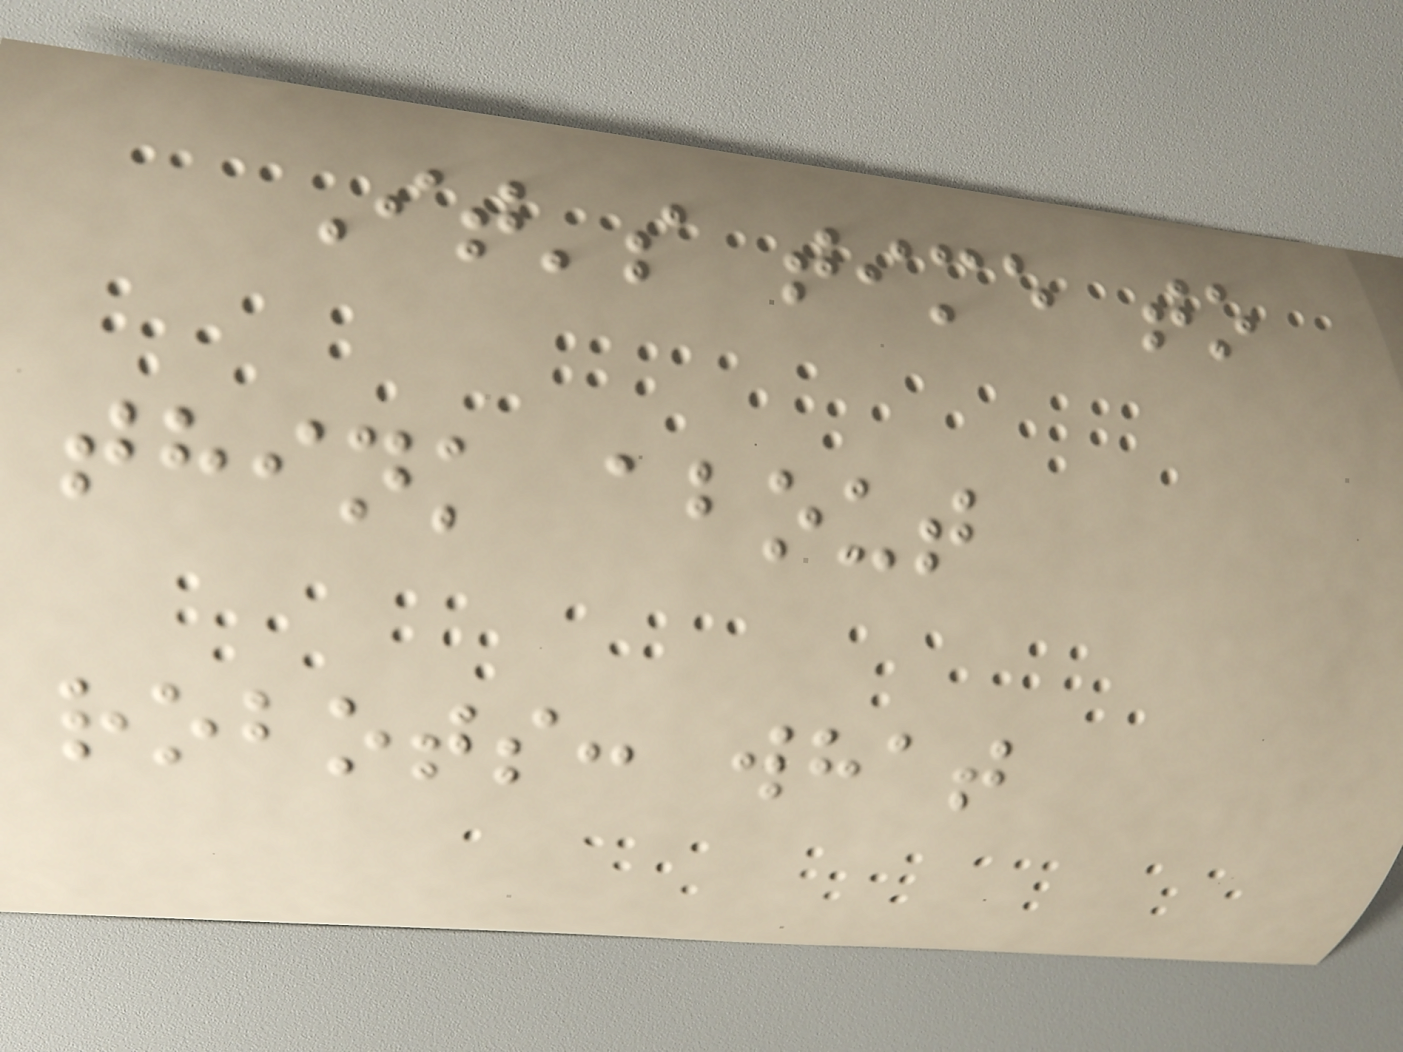It's time to
think about
robots: what
